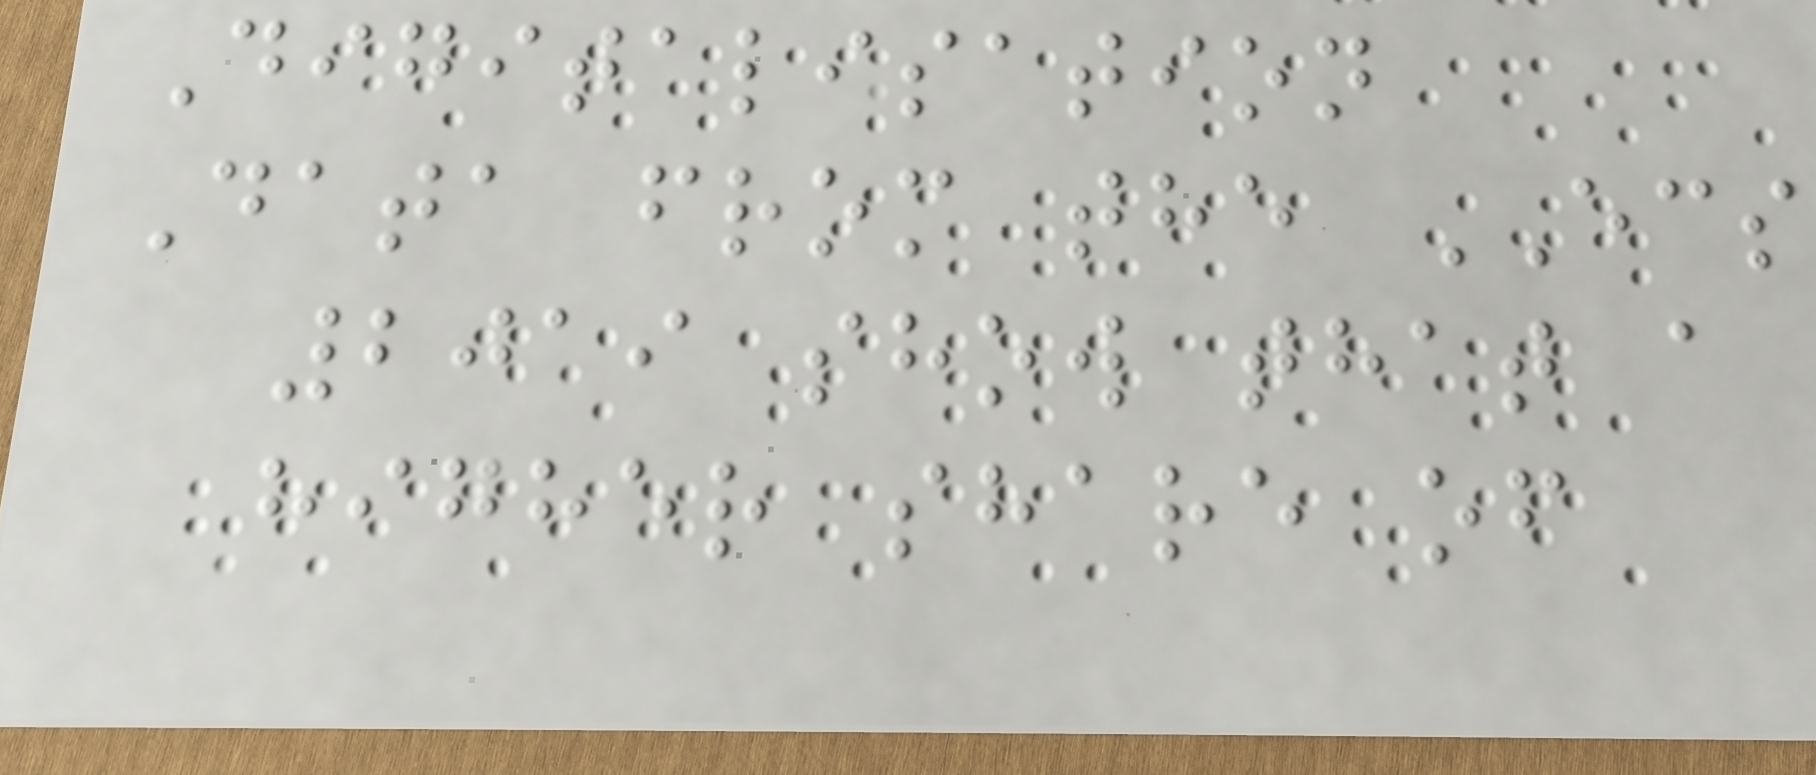Digitalisation
Data from the ECS
2019 show that a
higher share of
